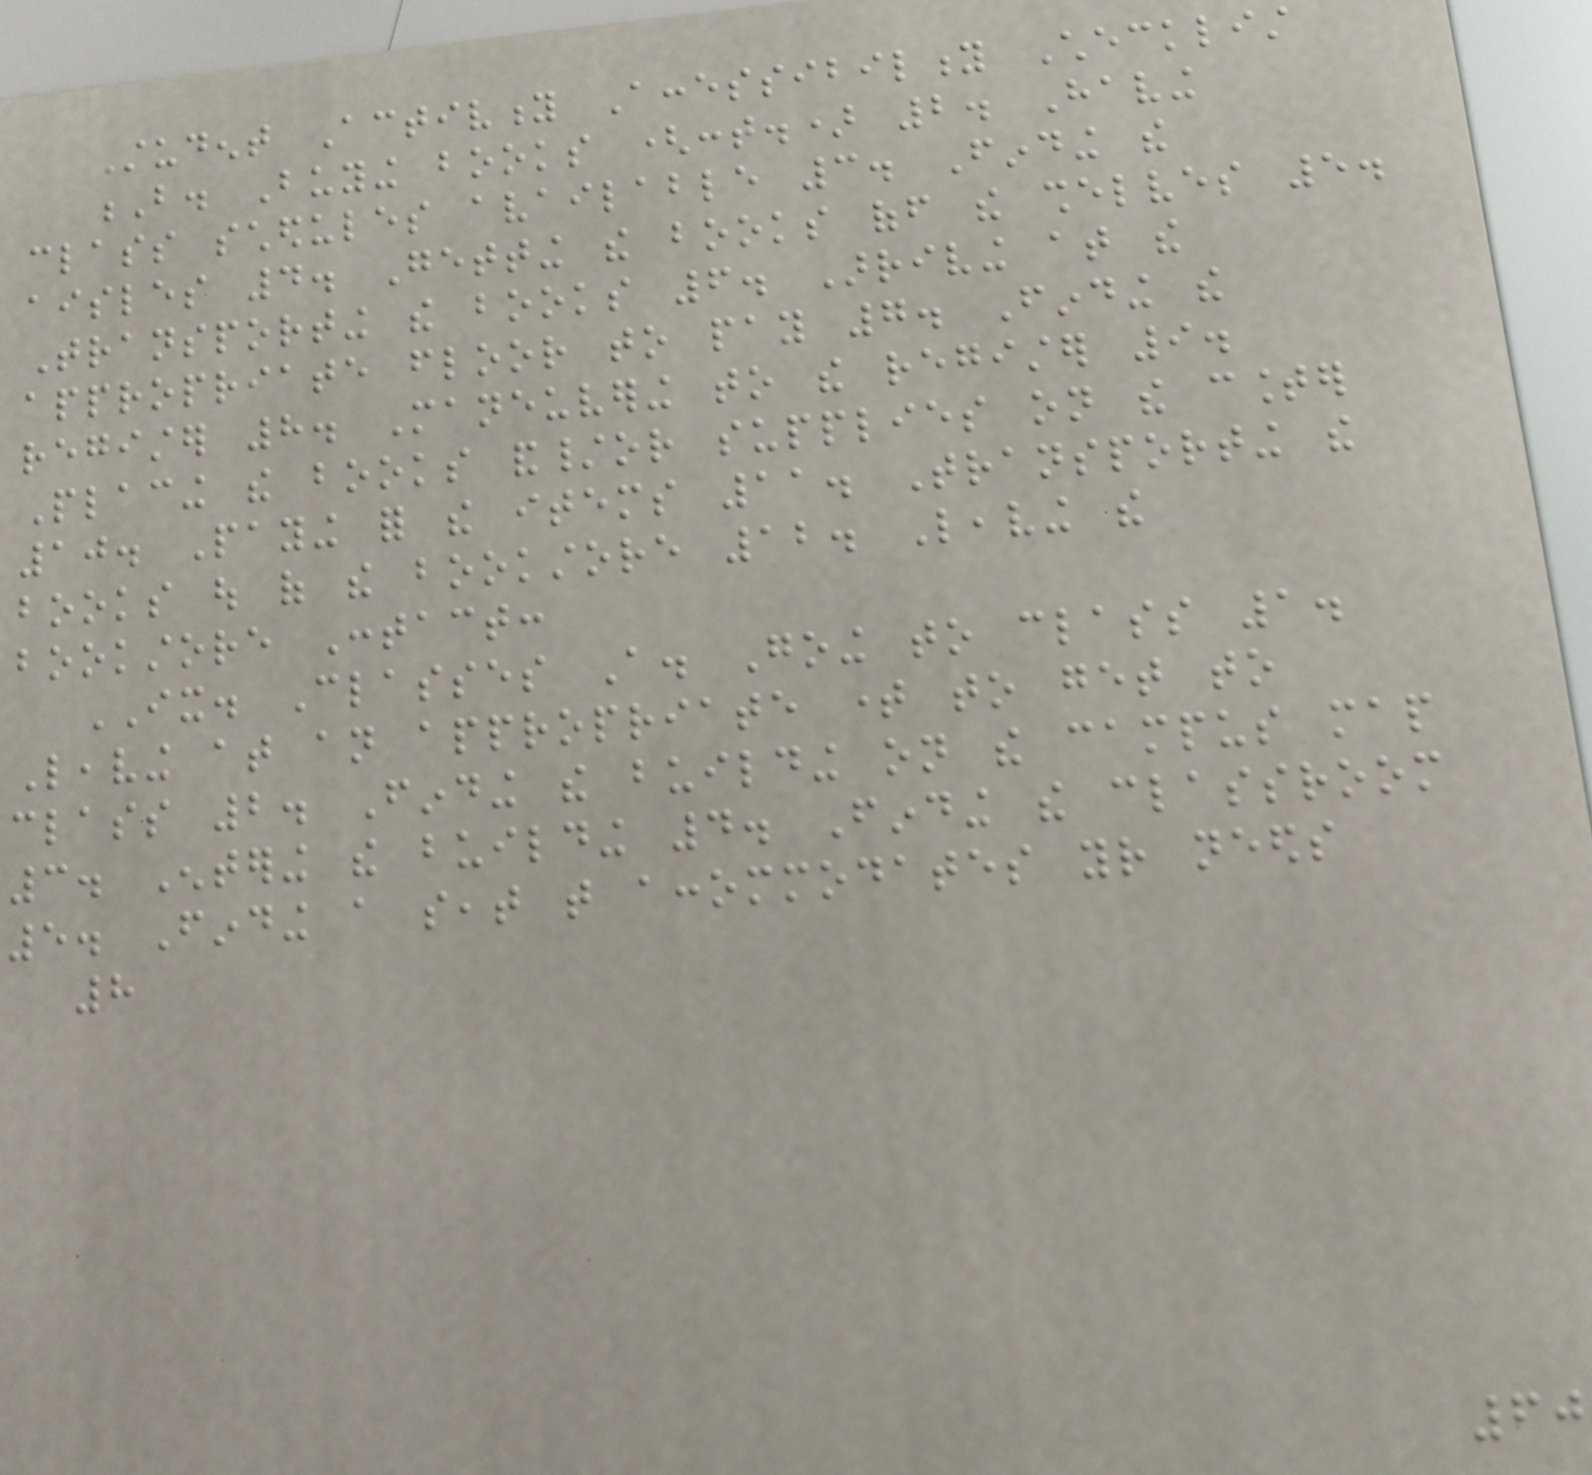Student Activity Accessibility Checklist
B. Buying books (cont.) 2. Having
class schedules available 3. Finding the
aisles 4. Getting the books off the shelves 5.
Transporting the books 6. Arriving at the
appropriate floor to pay 7. Finding the
register 8. Maneuvering to the register 9.
Placing the books and/or supplies on the counter
10. Paying for the items 11. Transporting the
books out of the bookstore 12. Leaving the
bookstore Contact:
IX. Classes A. Going to class 1.
Leaving at an appropriate time to get to
class 2. Finding the building on the campus map
3. Entering the building 4. Finding the classroom
5. Finding a seat that accommodates your needs
8
60
